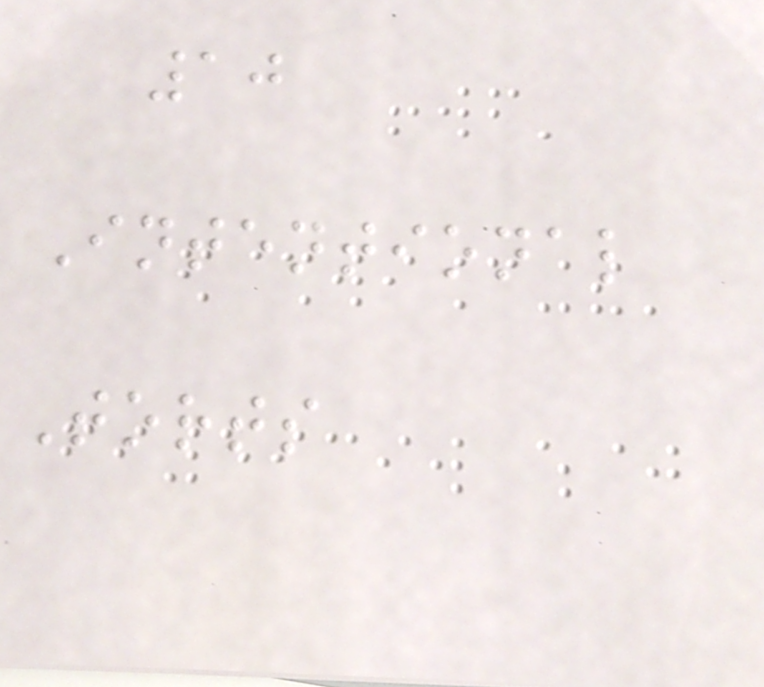10
Intentional
Torts
